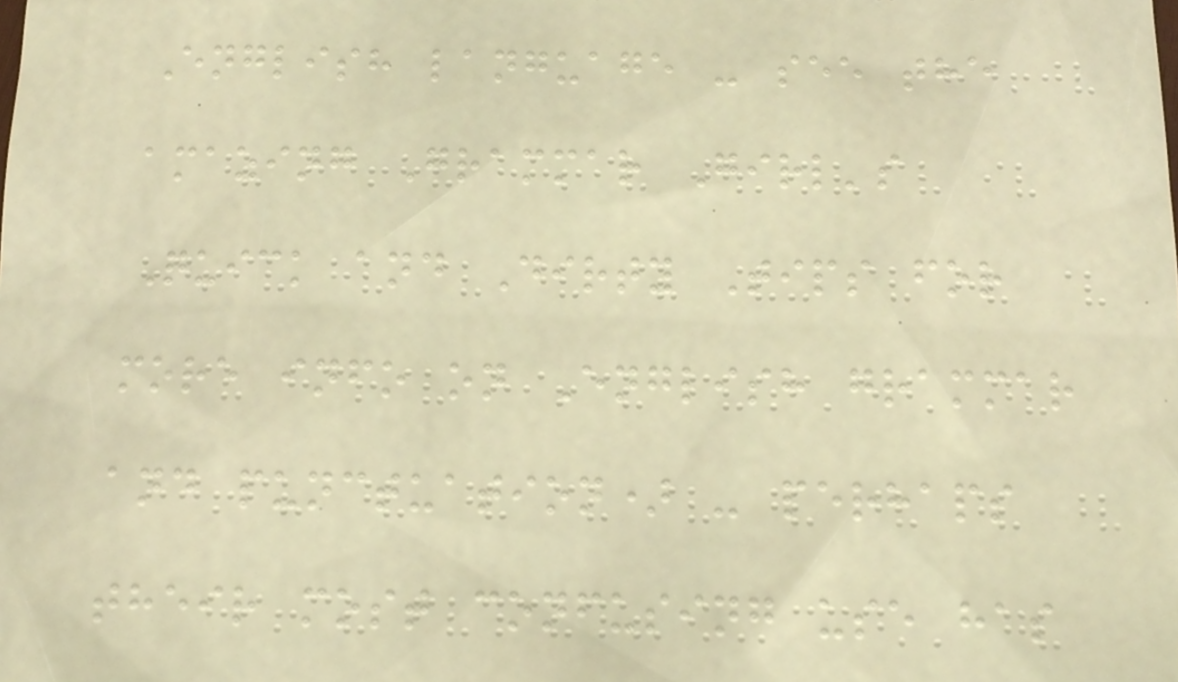English language - see the
amazing Grammar Girl's
Quick and Dirty Tips for
more info on English grammar
and punctuation) - perhaps
their most confusing use has
